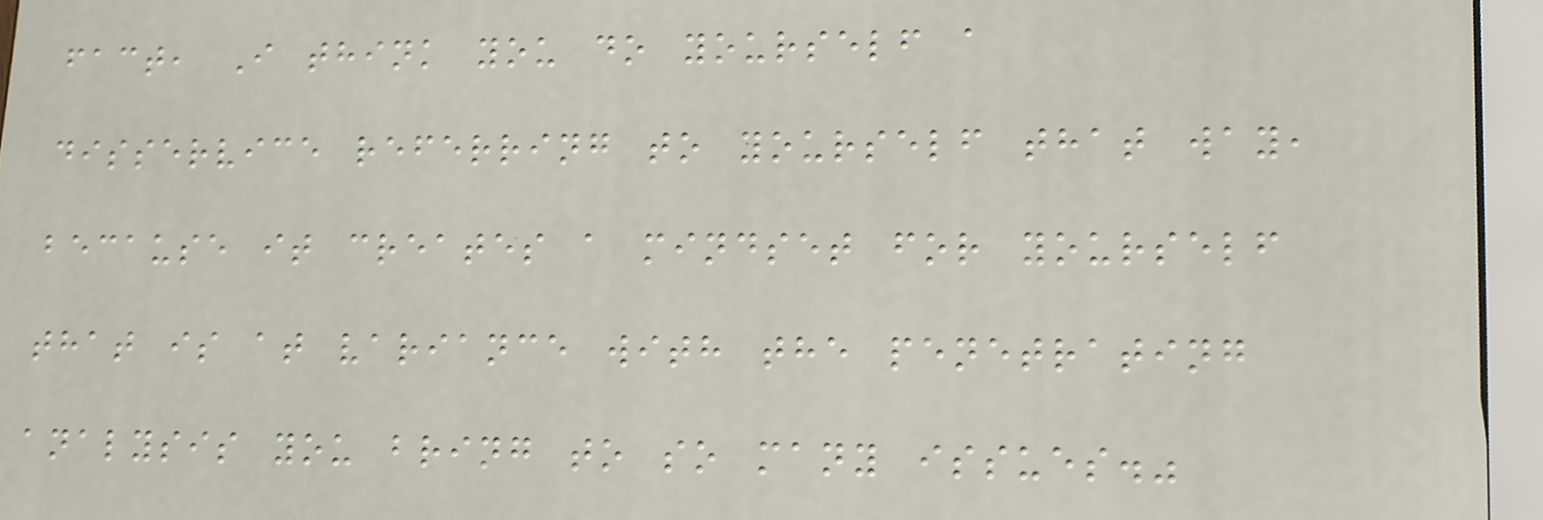fact, I think you do yourself a
disservice referring to yourself that way,
because it creates a mindset for yourself
that is at variance with the penetrating
analysis you bring to so many issues."
